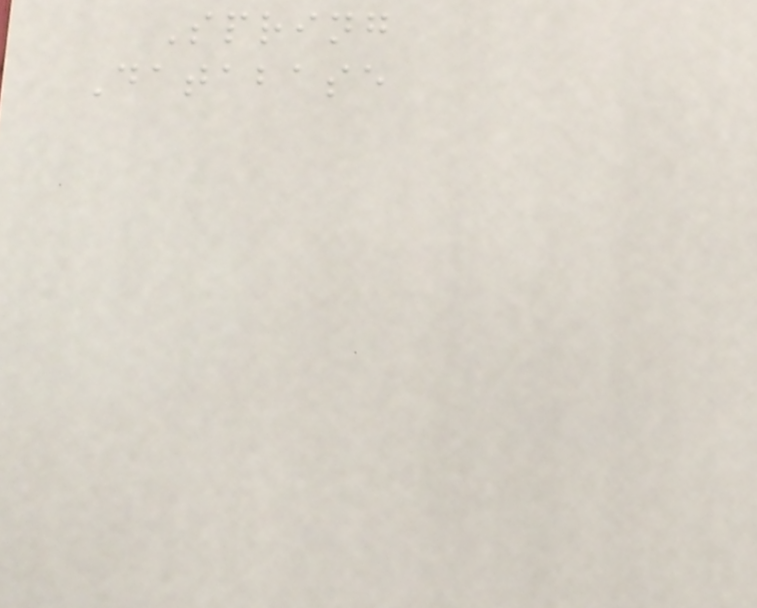Spring
Database
